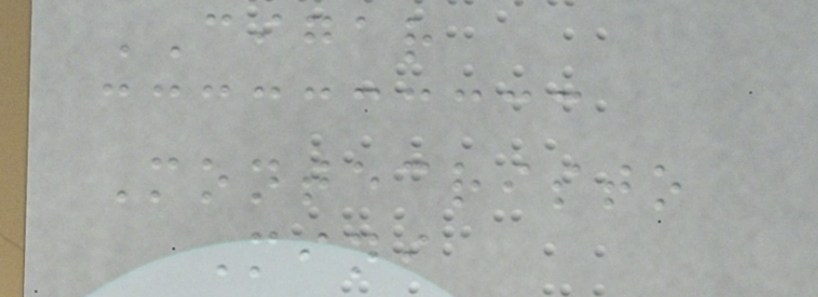CIGAR
Montecristo
Mini
